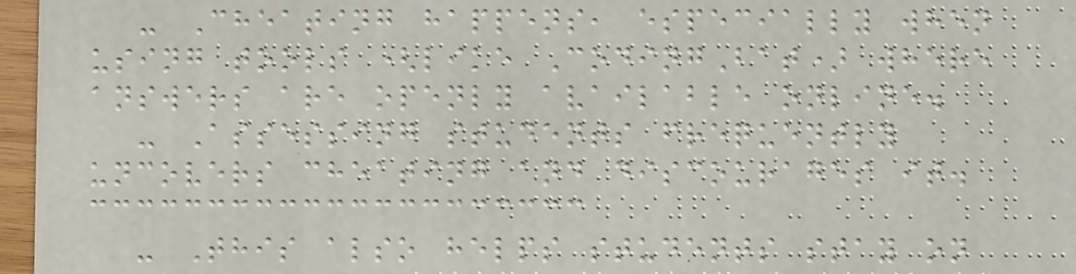- Cheating happens, especially when
using tools (like CodingBat) where
answers are openly available online.
- Assessing students frequently
uncovers cheating and discourages it.
- This also helps students stay on
